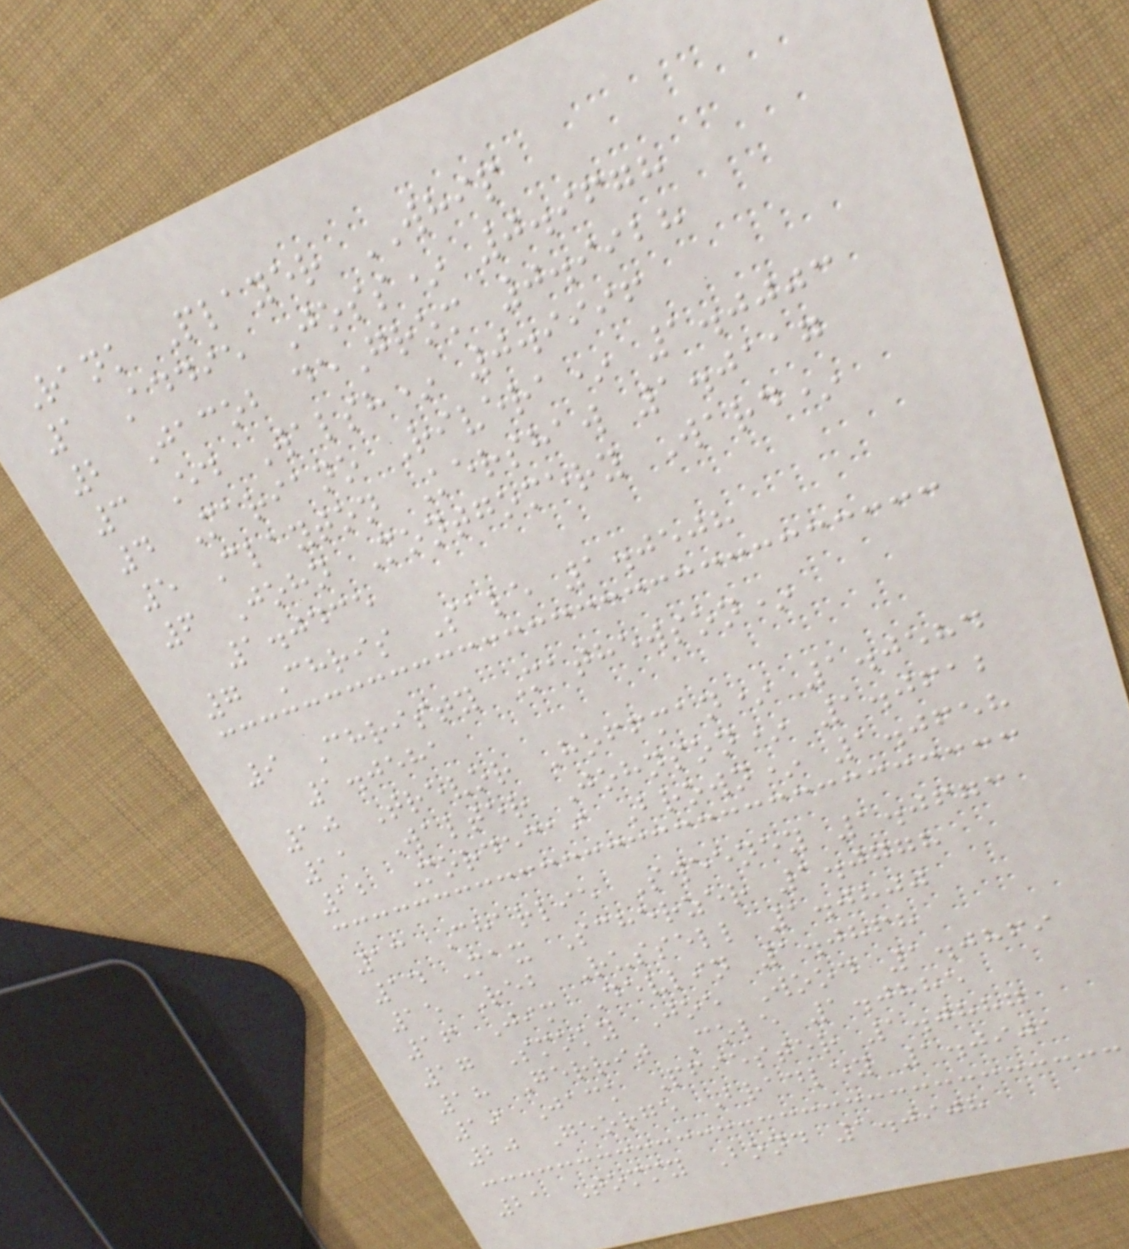Rank Player WHIP
1 Addie Joss* 0.9678
2 Jacob deGrom 0.9928
3 Ed Walsh* 0.9996
4 Mariano Rivera* 1.0003
5 Clayton Kershaw 1.0117
6 John Montgomery Ward*
1.0435
7 Chris Sale 1.0508
9 Christy Mathewson*
1.0581
10 Trevor Hoffman* 1.0584
11 Walter Johnson* 1.0612
12 Mordecai Brown* 1.0658
13 Charlie Sweeney 1.0673
14 Max Scherzer 1.0778
15 Reb Russell 1.0800
16 Jim Devlin 1.0868
17 Smoky Joe Wood 1.0869
18 Gerrit Cole 1.0885
19 Jack Pfiester 1.0887
20 George Bradley 1.0901
21 Tommy Bond 1.0908
